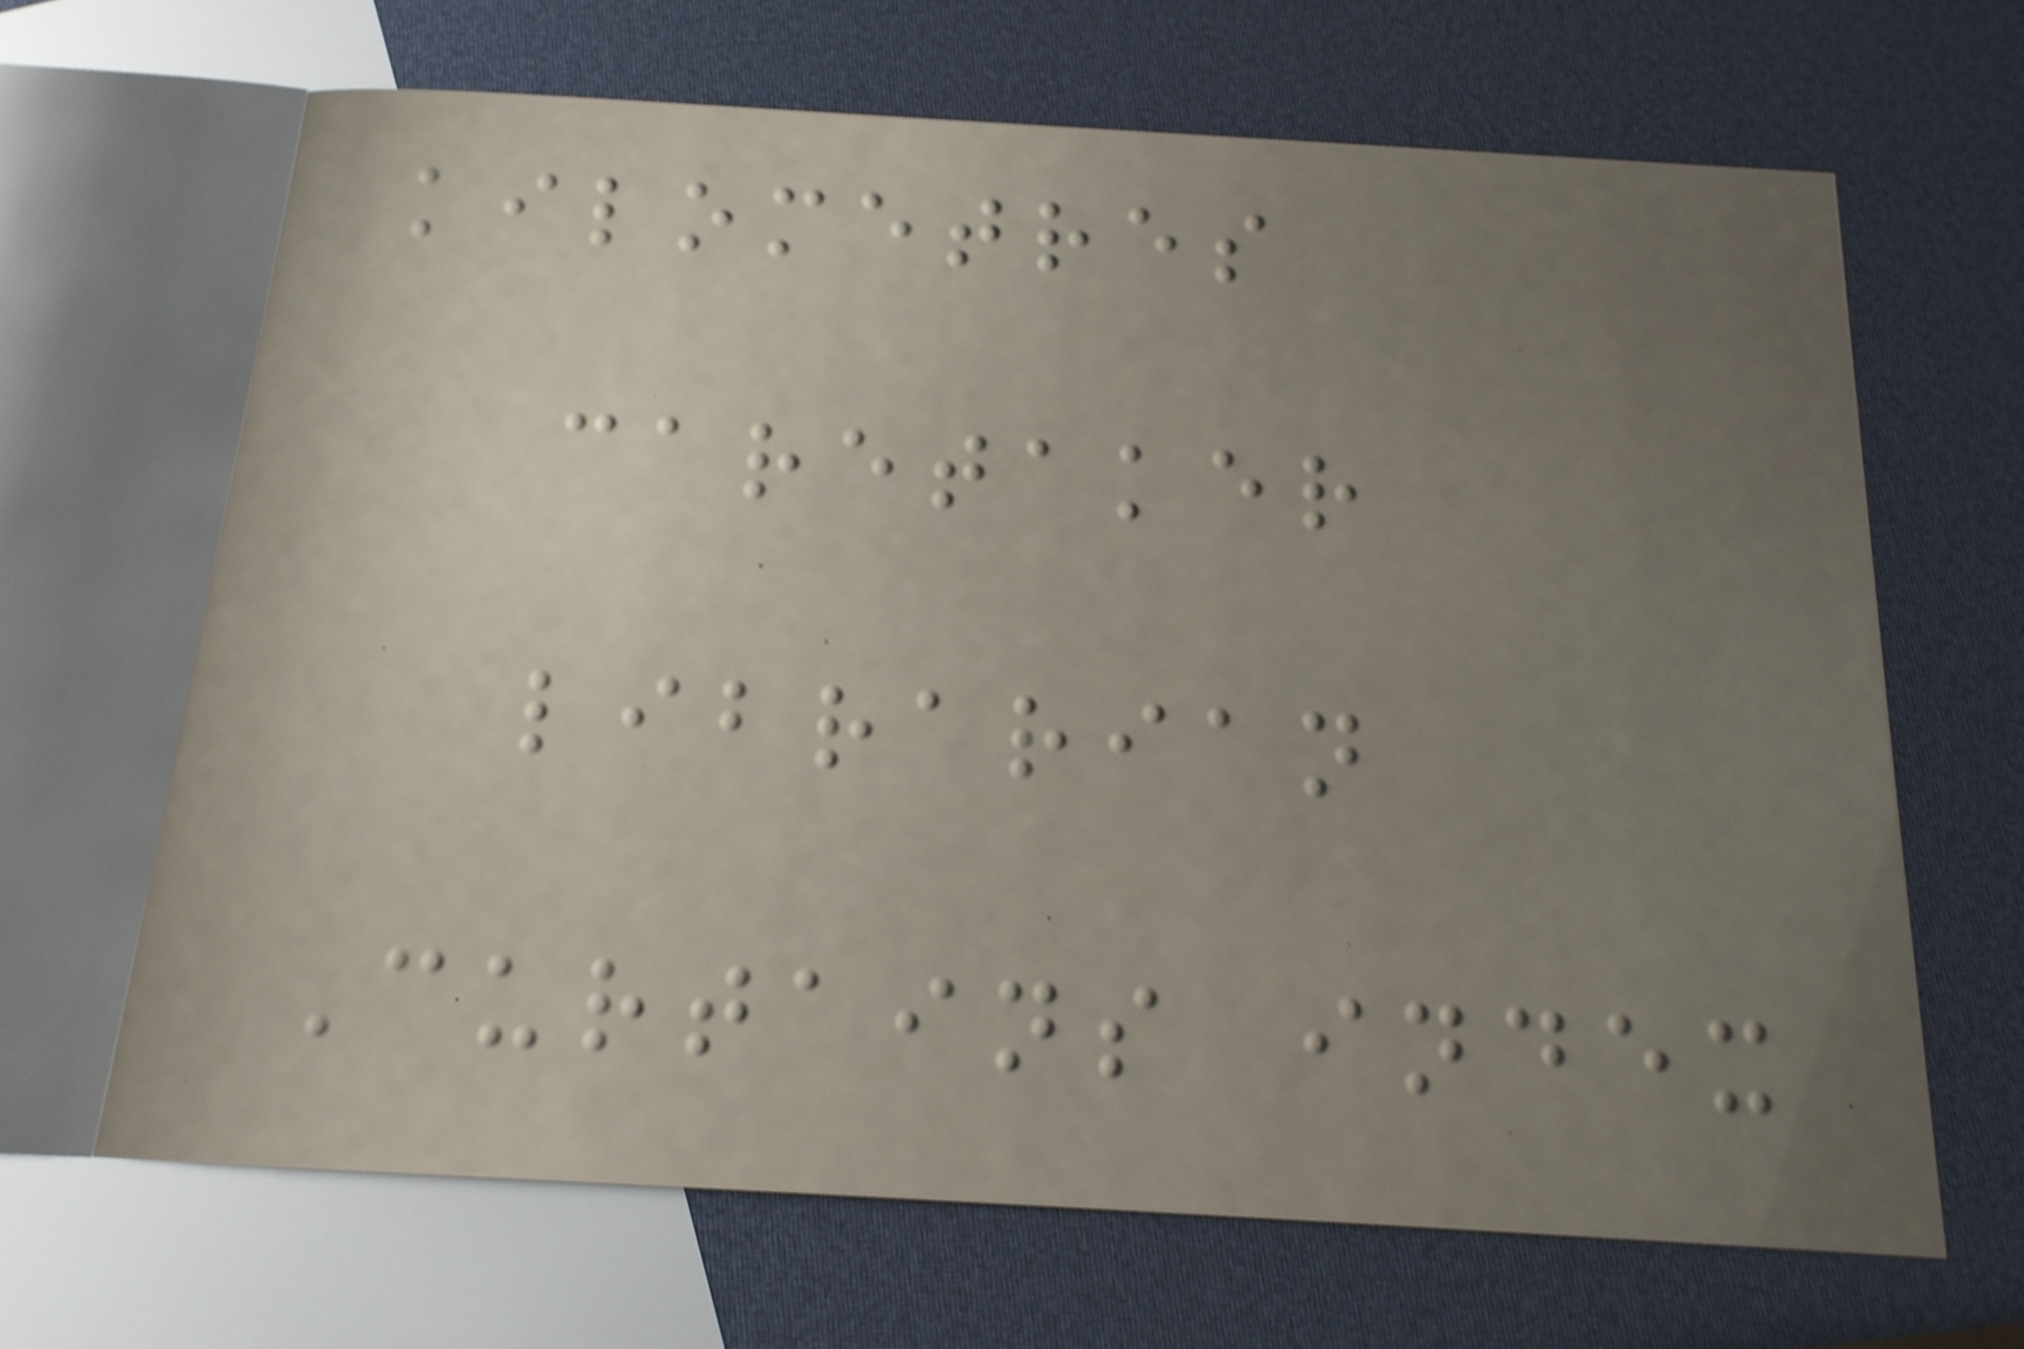kilometres
caretaker
librarian
Curtains index
